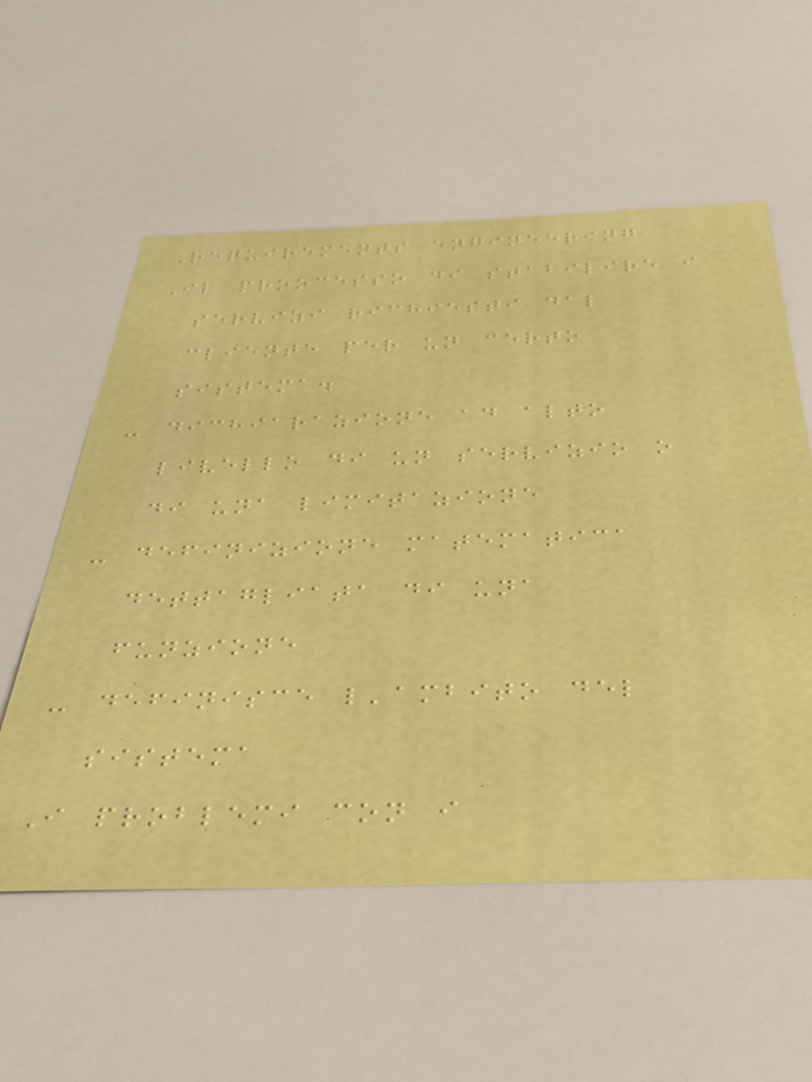Requirements engineering
Il proocesso di stabilire i
servizi richiesti dal
cliente per un certo
sistema.
- dichiarazione ad alto
livello di un servizio o
di una limitazione
- definizione matematica
dettagliata di una
funzione
- definisce l'ambito del
sistema
I problemi con i
